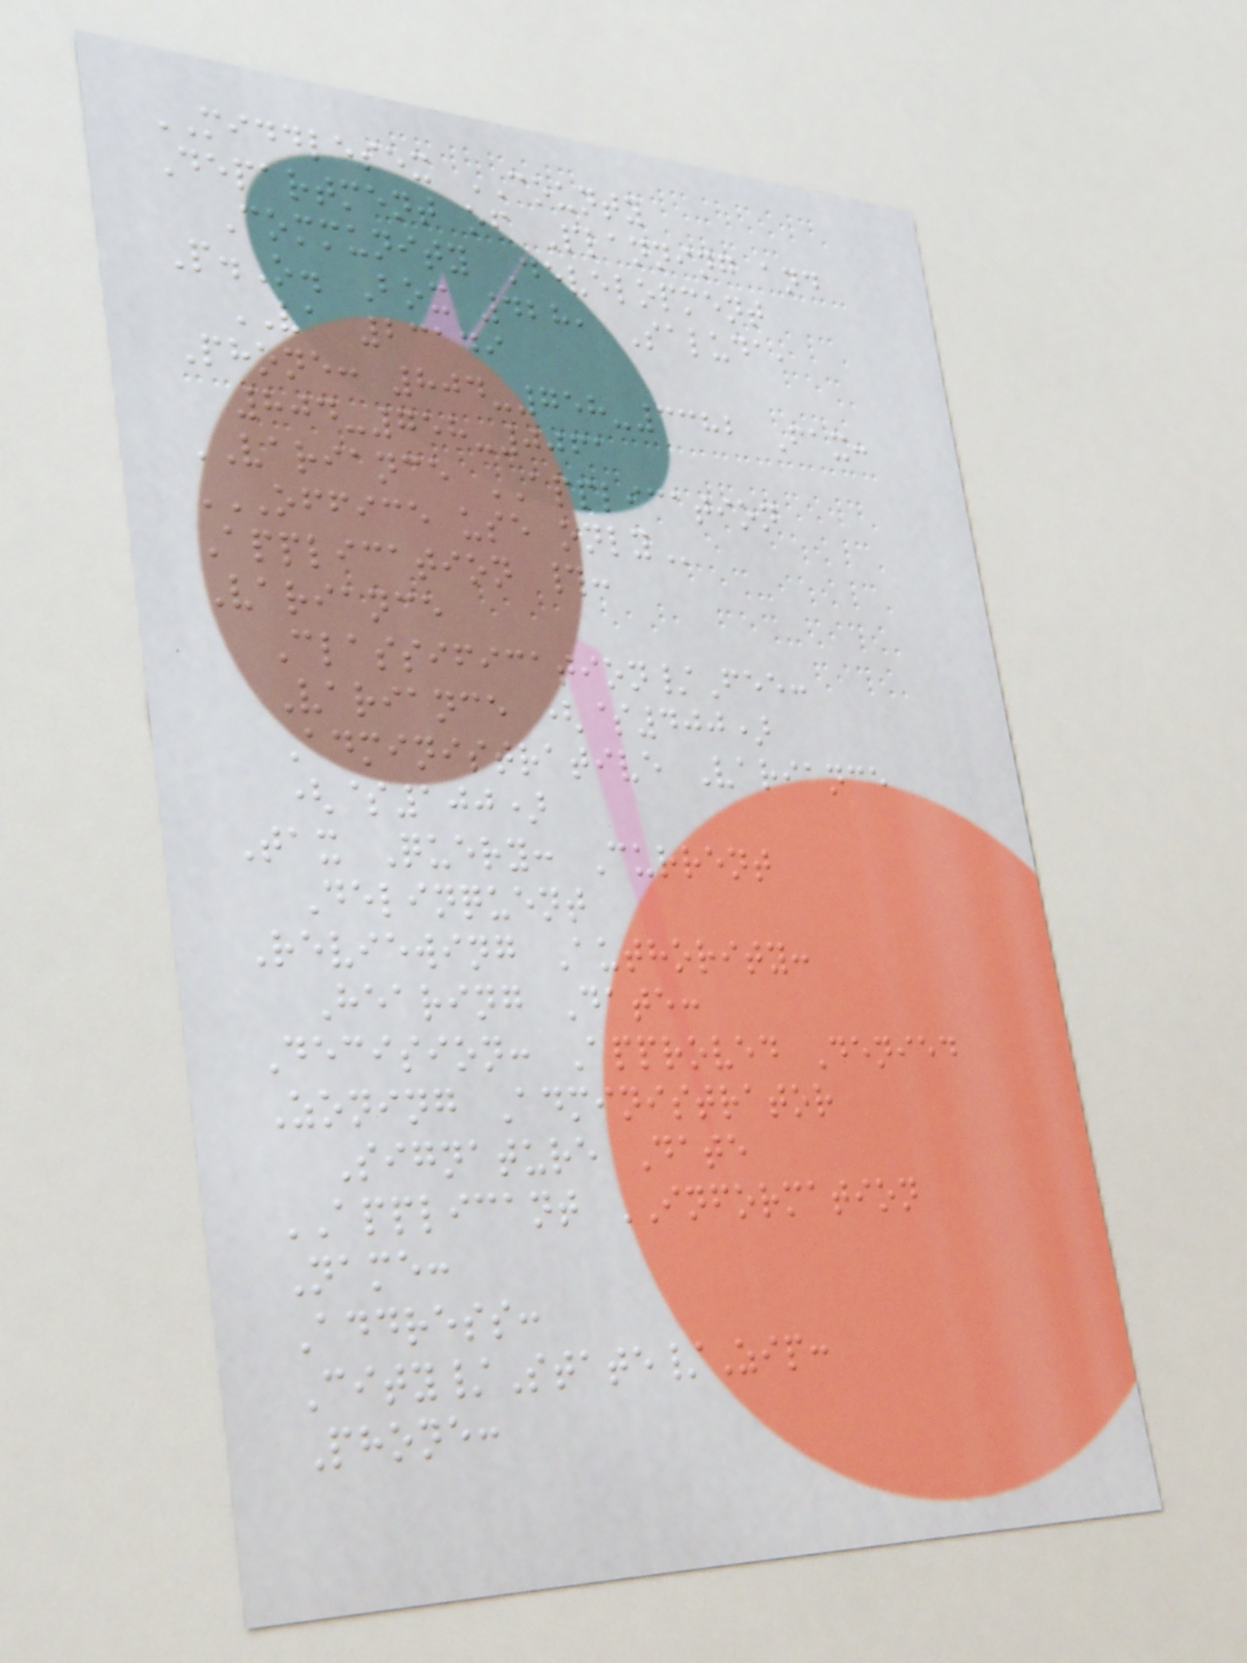MIDDLESEX COUNTY
Department of Planning and
Community Development
P.O. Box 428, Saluda,
VA 23149
Phone: 804-758-3382 Fax:
804-758-0061
VARIANCE APPLICATION
OFFICE USE ONLY
Application #:
Variance
Classification/Fee:
Variance ($400)
Administrative Variance
($100)
Tax Query: Current
Delinquent
Reviewing Authority:
Hearing Date:
Decision: Approved Denied
Zoning Administrator
Signature Date
APPLICANT INFORMATION
Name:
Address:
City/State/Zip:
Phone:
